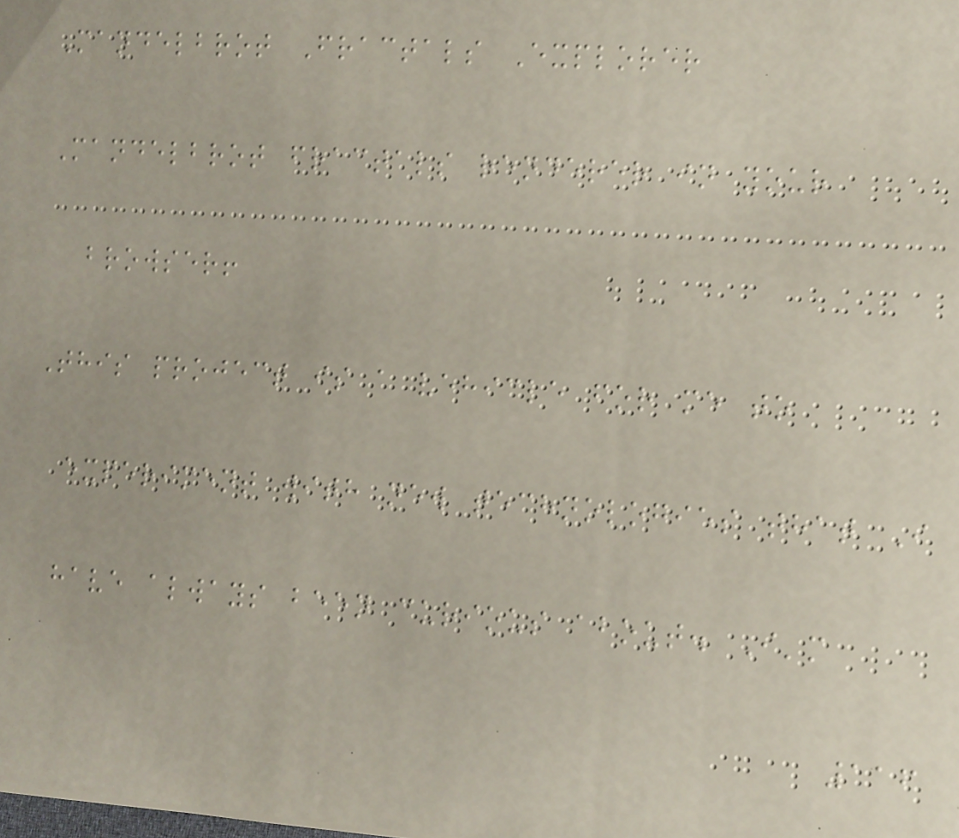Mandelbrot Fractals Explorer
Mandelbrot fractals renderer in your
browser!
This project is a vehicle for me to
experiment with new technologies that I
have always been curious about. I'm
116
